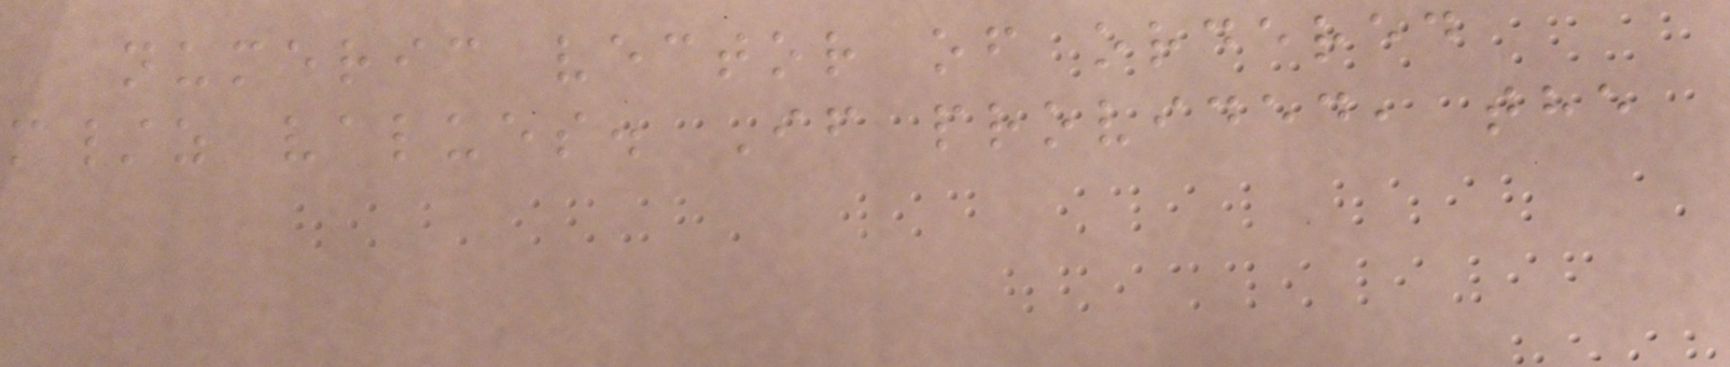numeric vector of ordered
m/z values. If provided, the
